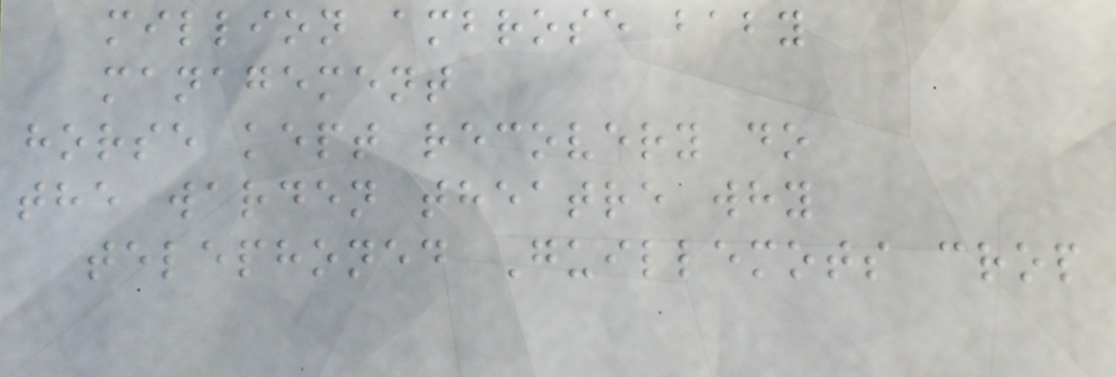million ambrose baby
management
horse kept recovery do
the warden theatre why
telephoned Guillemots crop
